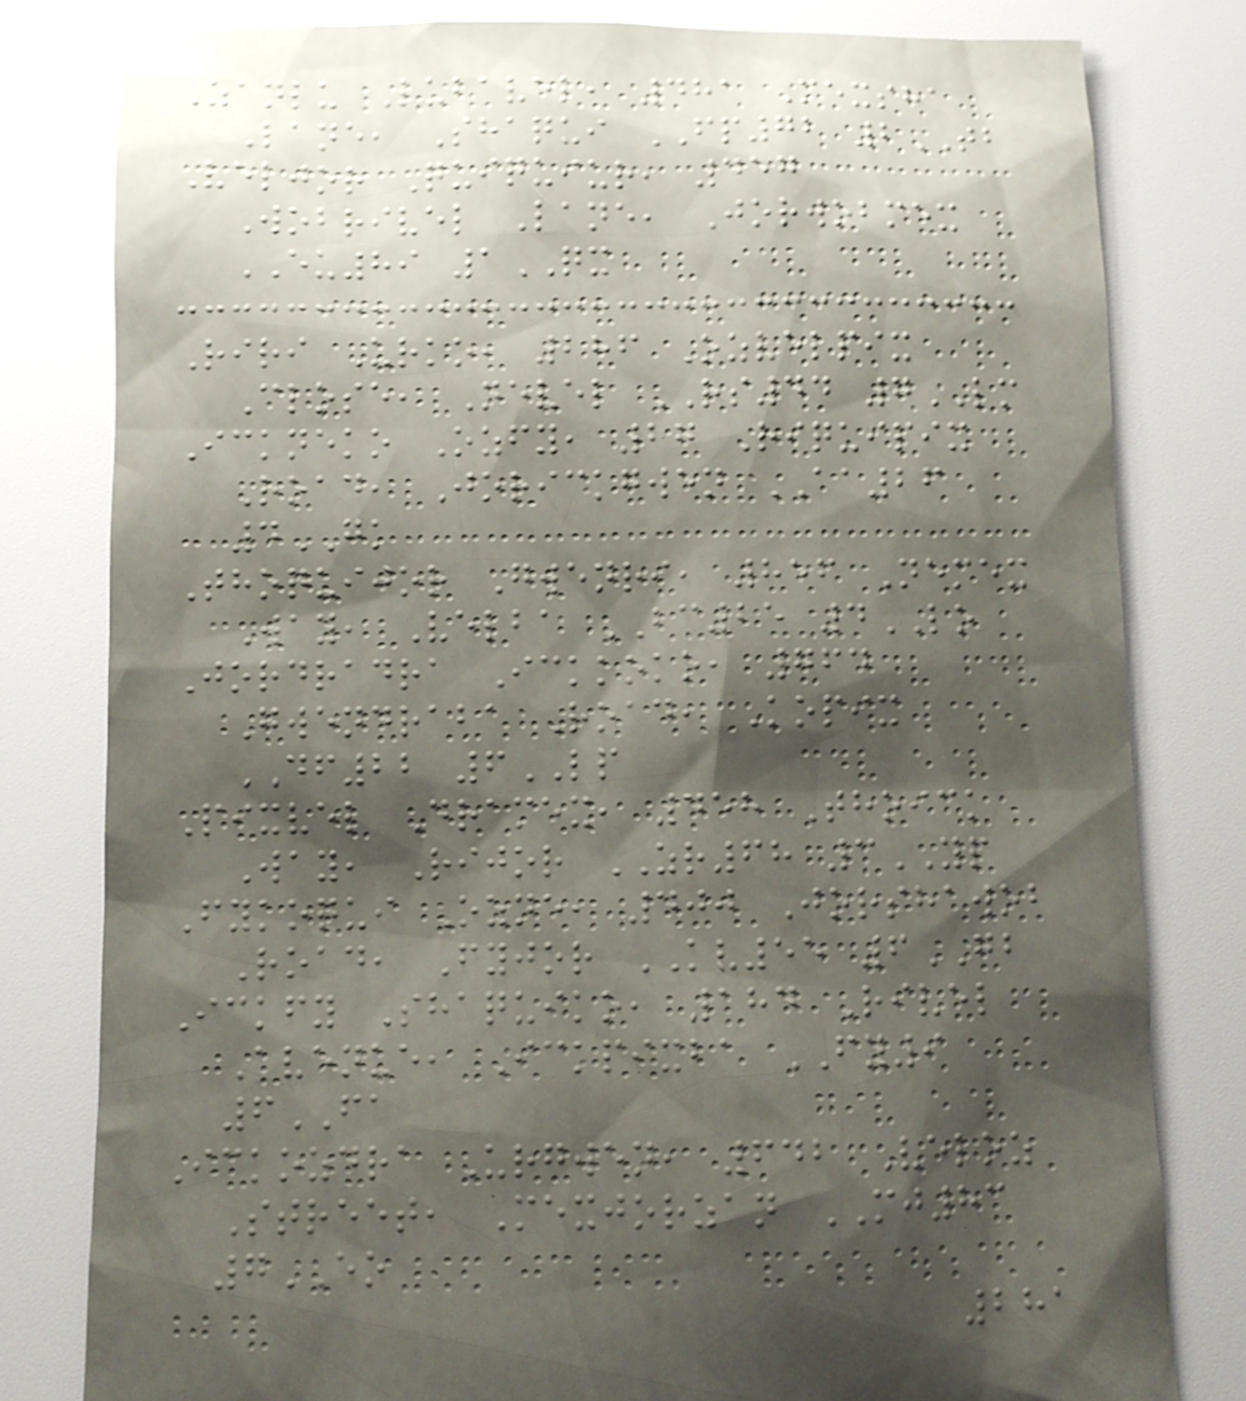Zanlu Lubavel, 481 Mexsha
Lane, Shaqui FP72 2TB
Veljor Quiquiur, 457
Wobrivel Lane, Jorwobmex
EU89 1QX
Riri Urko, 286 Ozvelpix
Close, Nevel RS44 7LM
Ickneko Ozfy, 27 Riquipix
Road, Jorickgwen AA26
4GK
Thoquijor Gwenri, 856 Nemex
Way, Velba BC25 4LO
Jordradra Ickkoko, 764
Gwendraba Road, Kopix
DF22 6LP
Pixvel Dramex, 458 Thoick
Way, Rijor ZR68 3YP
Fykoqui Ozne, 400 Jorshawob
Road, Fyjor KV55 6GB
Ickfy Shaquiko, 184 Rivel
Avenue, Ickpixba FY9
6FA
Ickozdra Urgwen, 642 Veloz
Street, Mexjorzan MJ83
7EO
281
